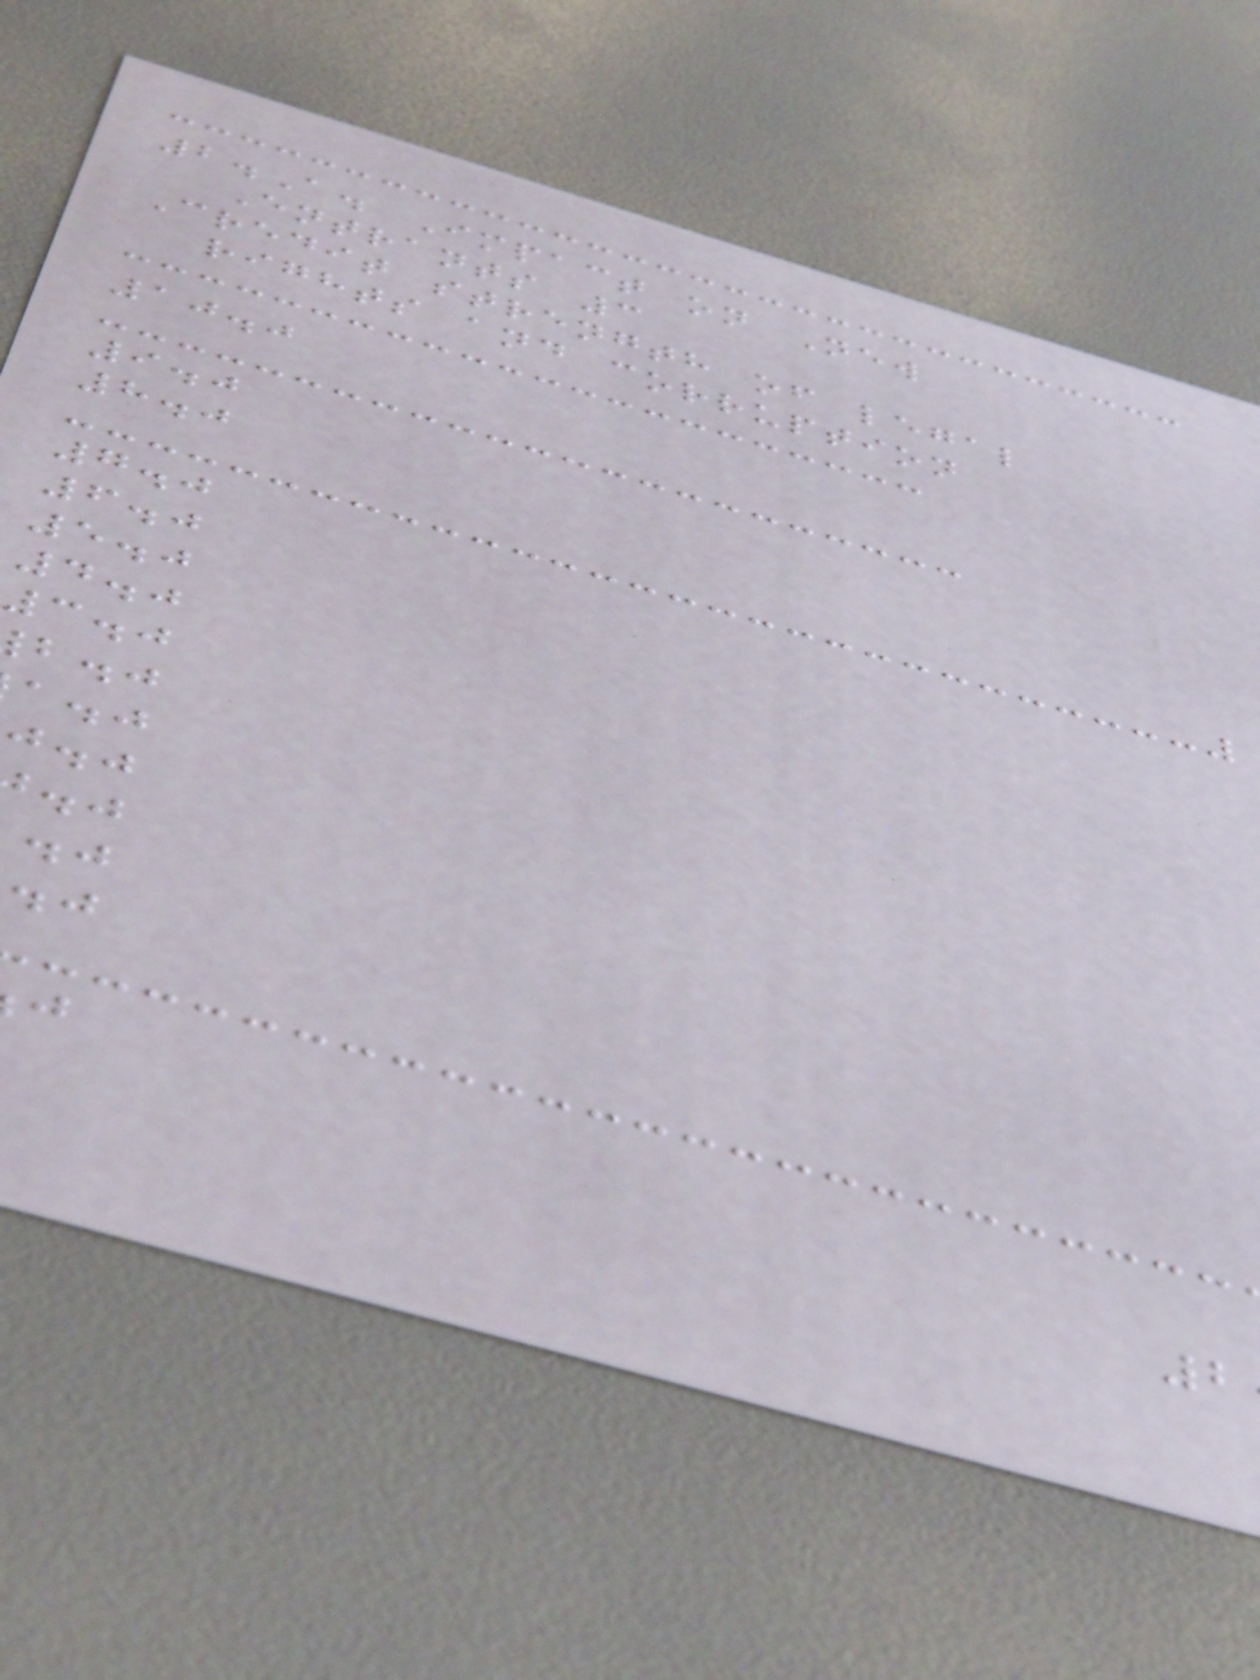2.A. Impact on New
Entrants 3
Credit strength of legal
rights and corruption
10.0
9.0
8.0
7.0
6.0
5.0
4.0
3.0
